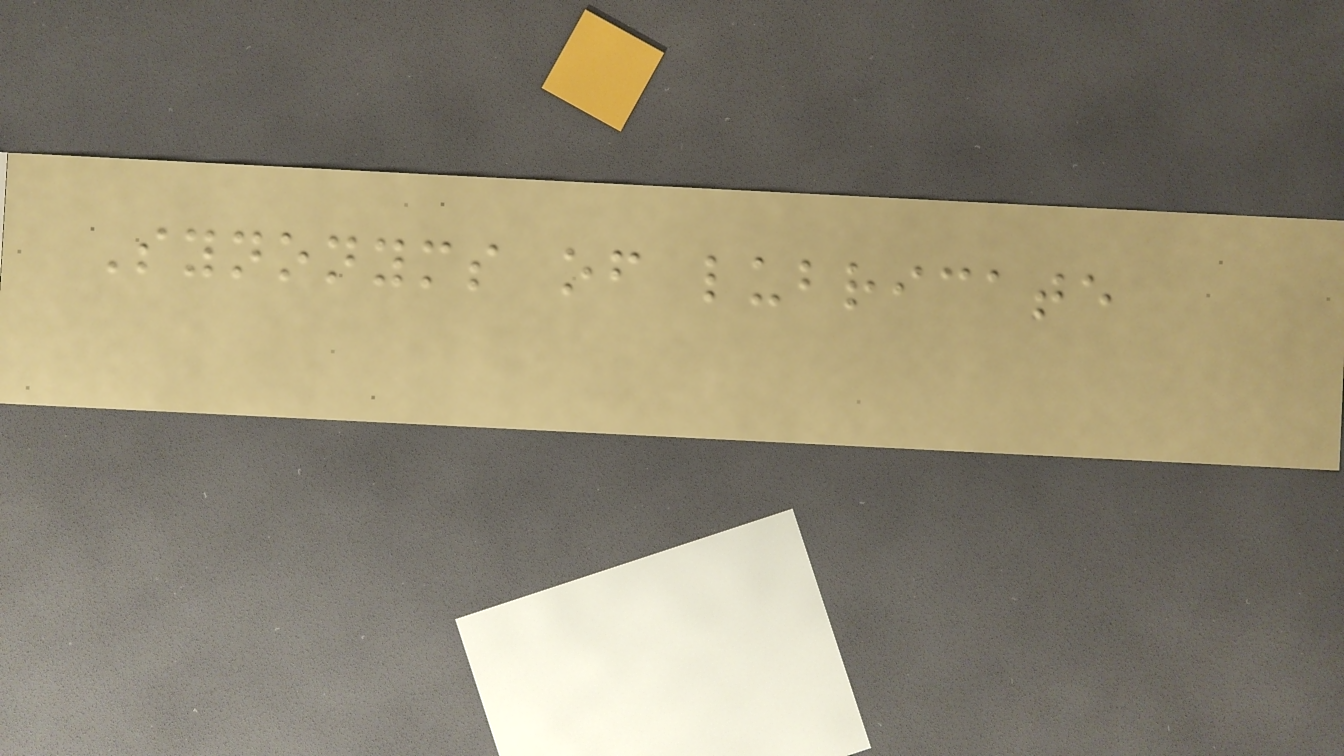Synonyms of lubricate
